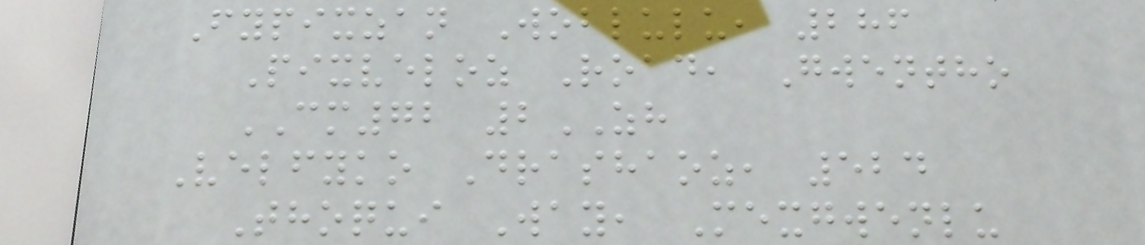Fypixzan Woblulu, 286
Pixveloz Road, Gwentho
CM72 2ZH
Velfyko Drashaoz, 524
Thoqui Way, Mexgwenlu
